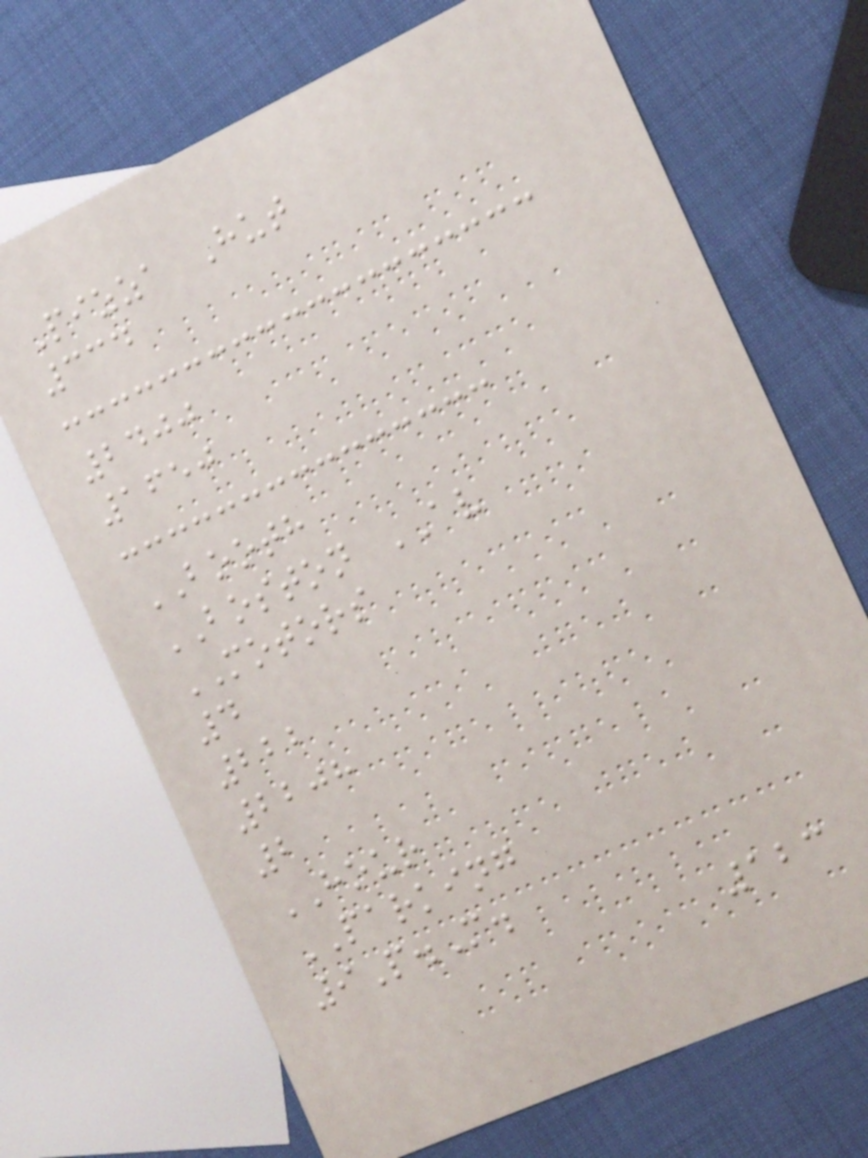Pizza Hut
334
2400
1650
BOOTH
BOSTON AV
MOTORS
4
222
2208
2
HOUR
PARKING
9P.M.
123
